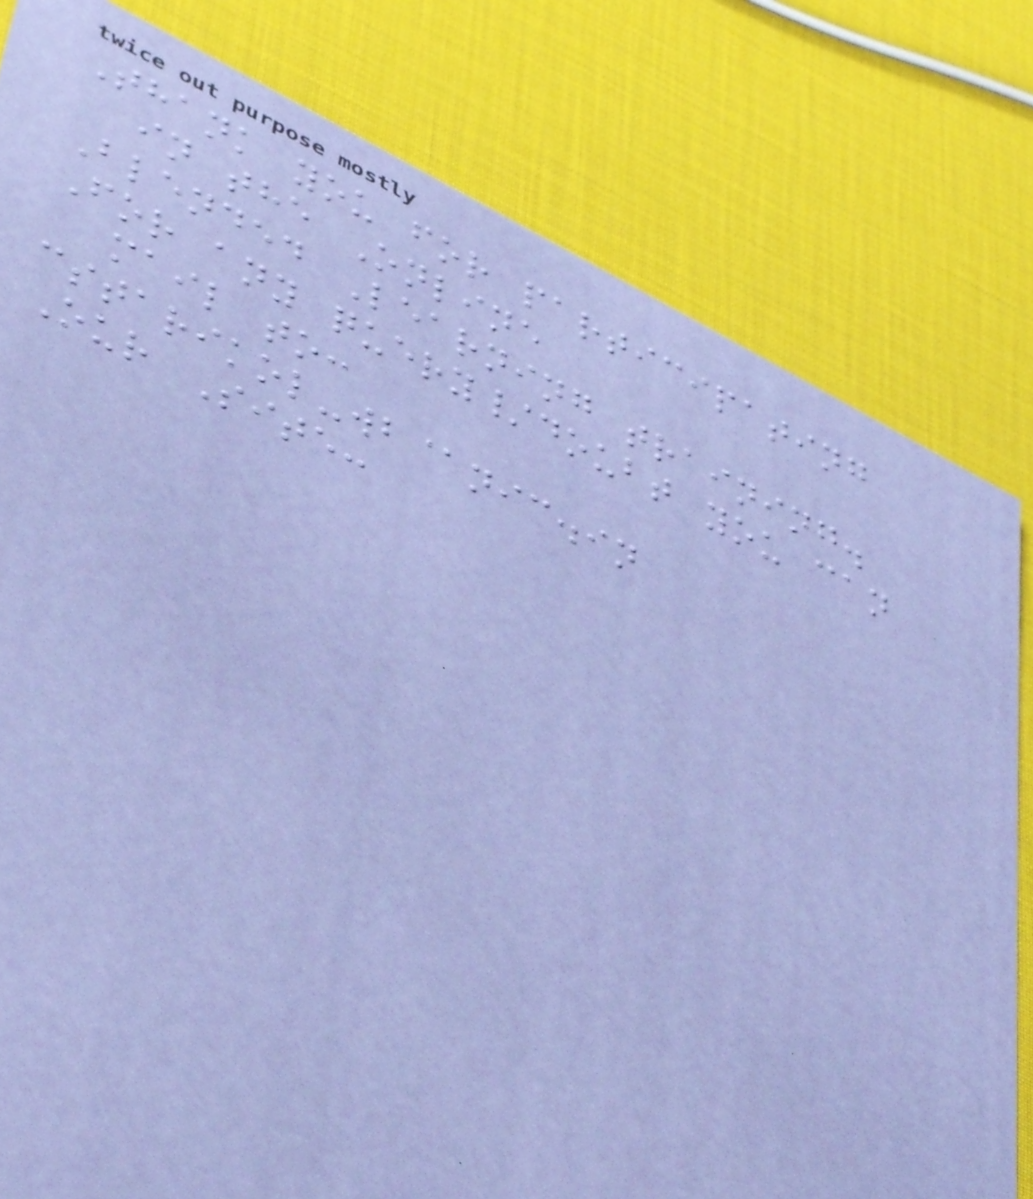Thank you for participating
in the Online
Blended Learning training.
For any query/doubt you can
mail to:
cstarikol-wb@nic.in
Our Site:
